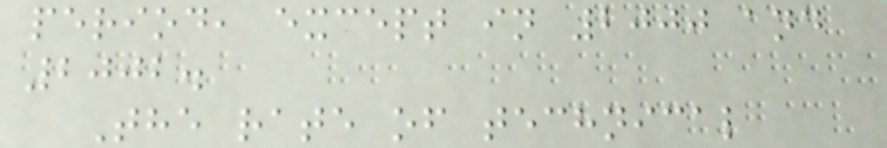period, except in 2000 and
2002.
The rate of technical
